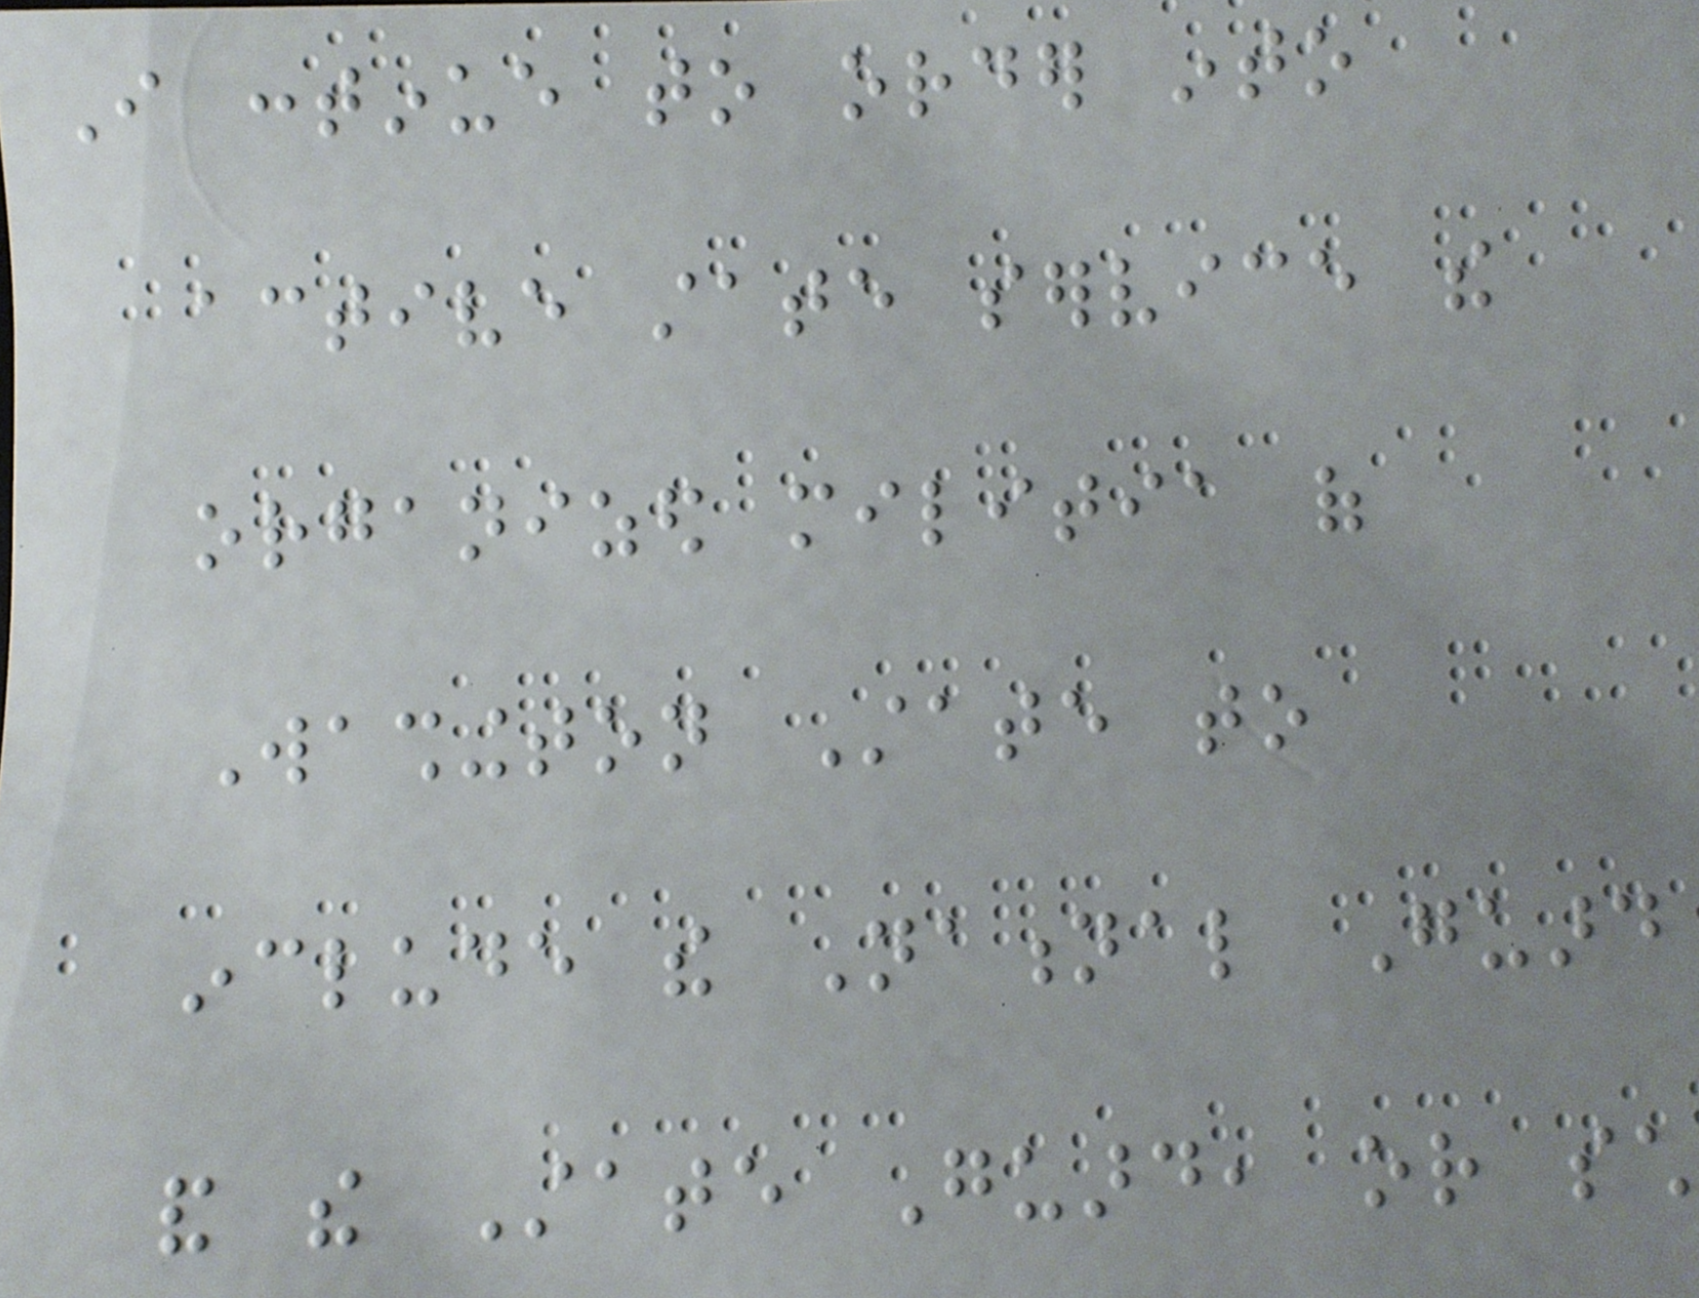I continue to order into
active state service the
organized militia of
Washington State to
include the National Guard
and the State Guard, or such
